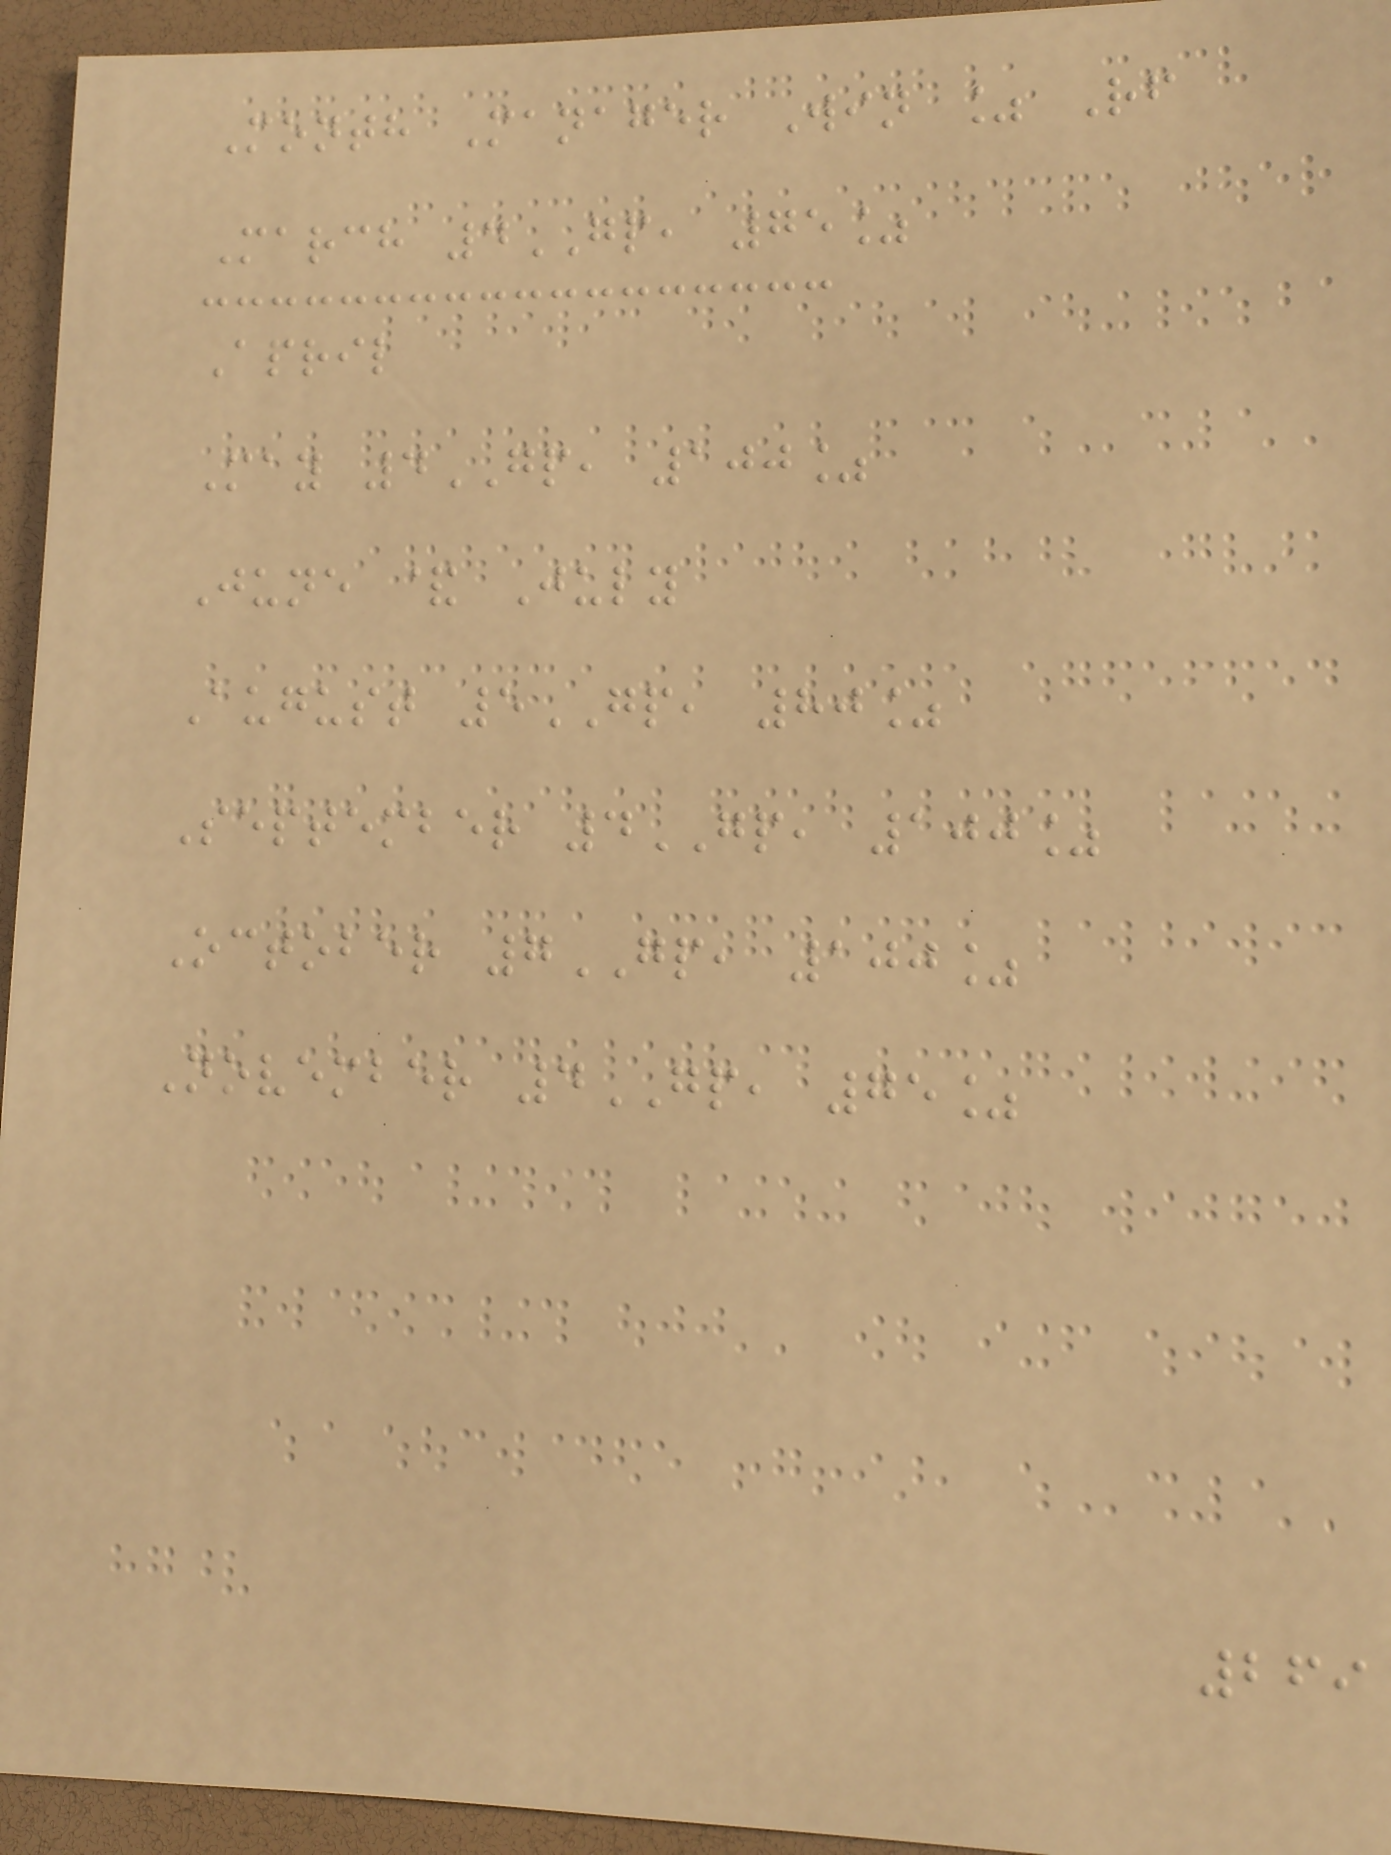Month Manager Win % Rf
March 4GP, 75%
April
May 4GP, 100%
June & July
August 5GP, 80%
September 4GP, 100%
October 7GP, 100%
November 4GP, 75%
269
